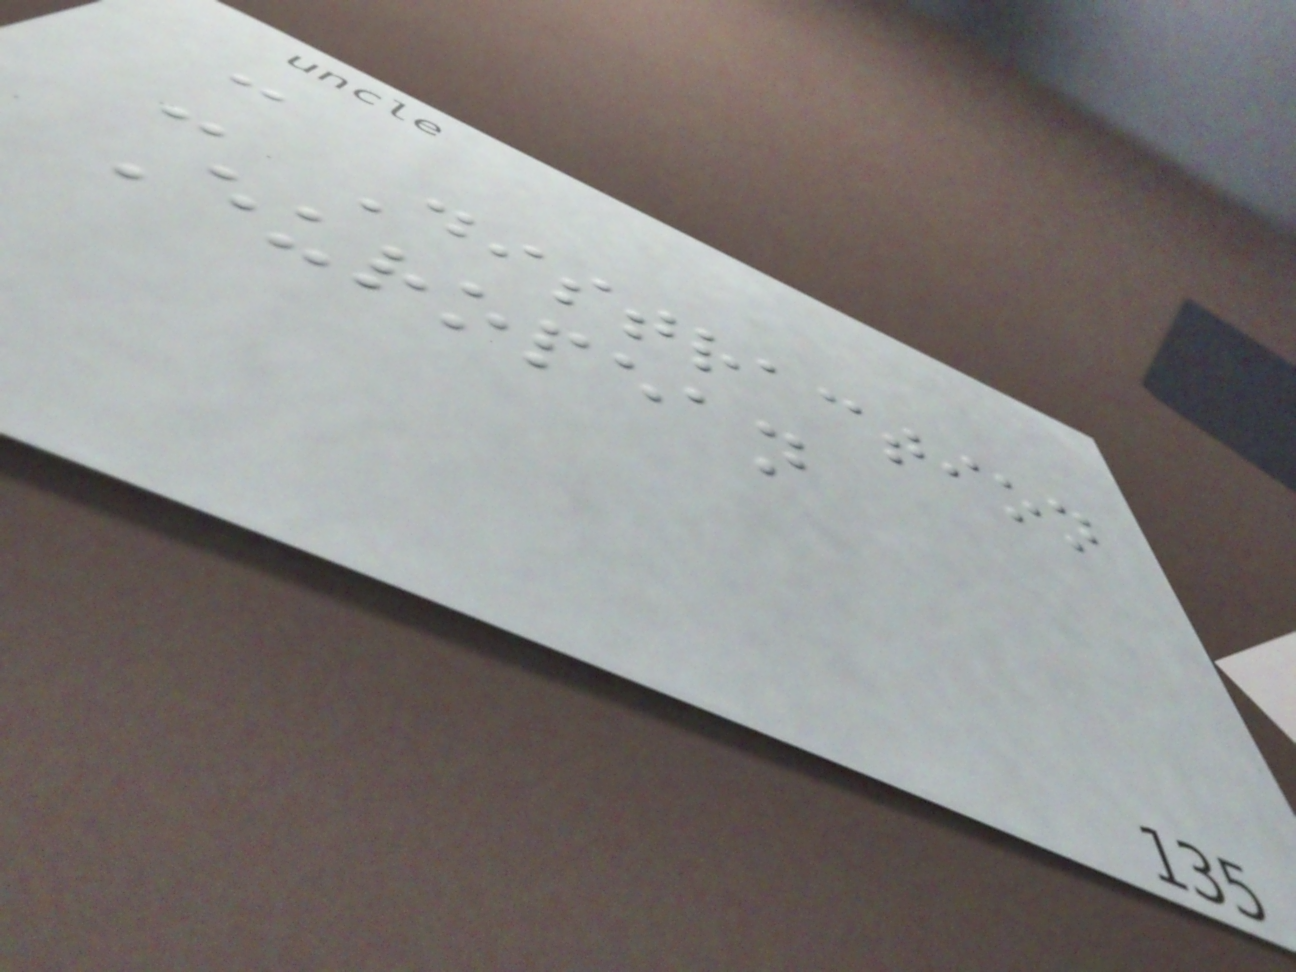-
- Distraction
European
